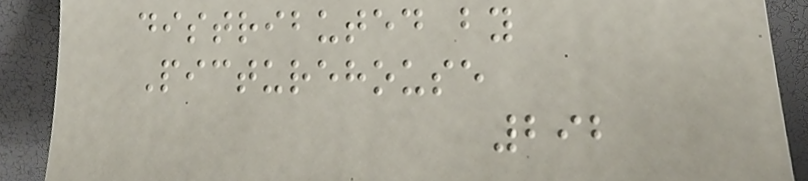distributed by
Picturehouse
292
